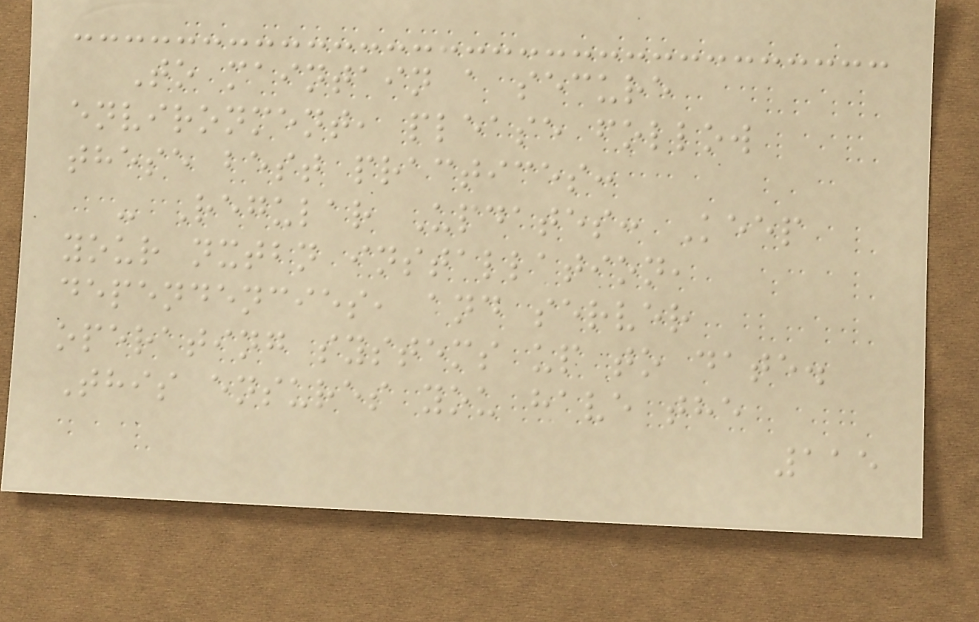To maintain a secure
environment, please follow
these best practices:
- Regular Updates: Keep
your nxtbn installation,
dependencies, and server
operating systems up to date.
This ensures you have the
115
